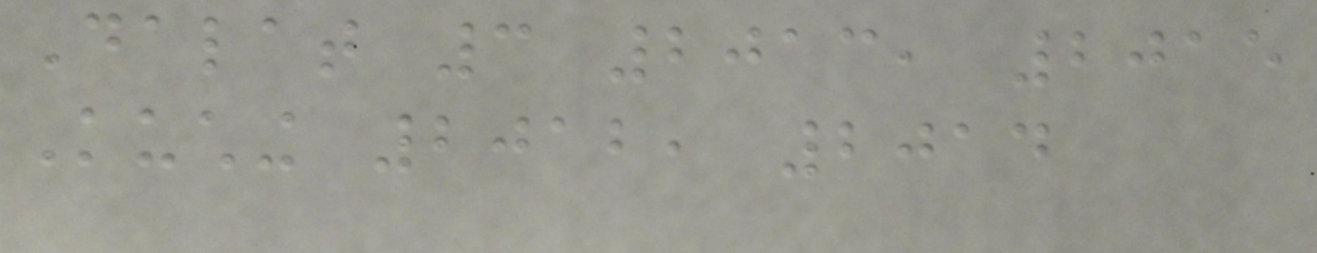Dalat 3 2013, 2015
Kuching 2012, 2014
